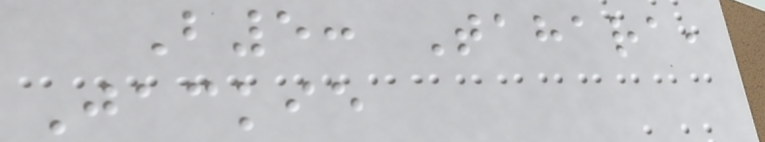B5: Tahara,
Jackie
